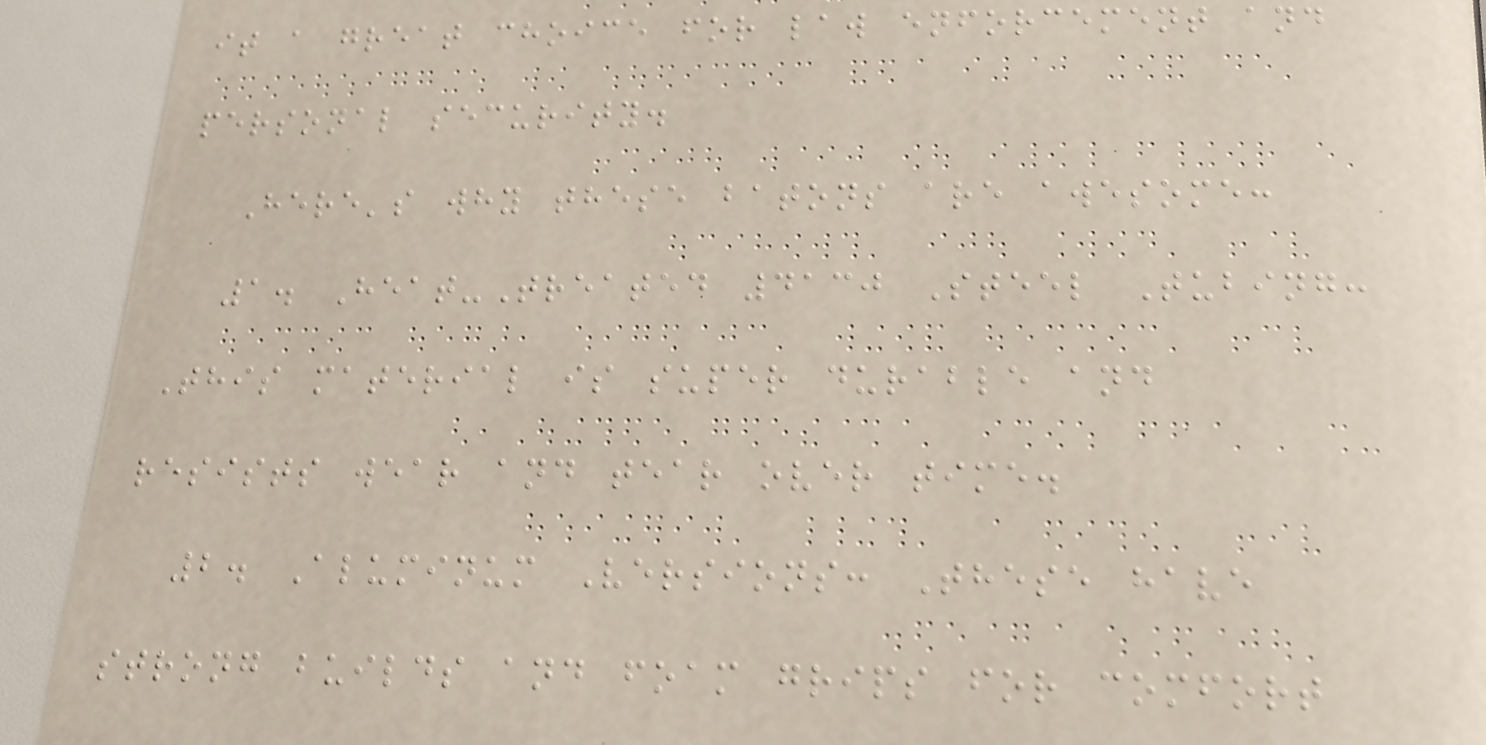it a great choice for law enforcement and
personal security.
Here's why these batons are awesome:
1. Heat-Treated 4130 Steel Tubing:
This material is super durable and
resists wear and tear over time.
2. Aluminum Versions: These have
strong builds and foam grips for comfort
